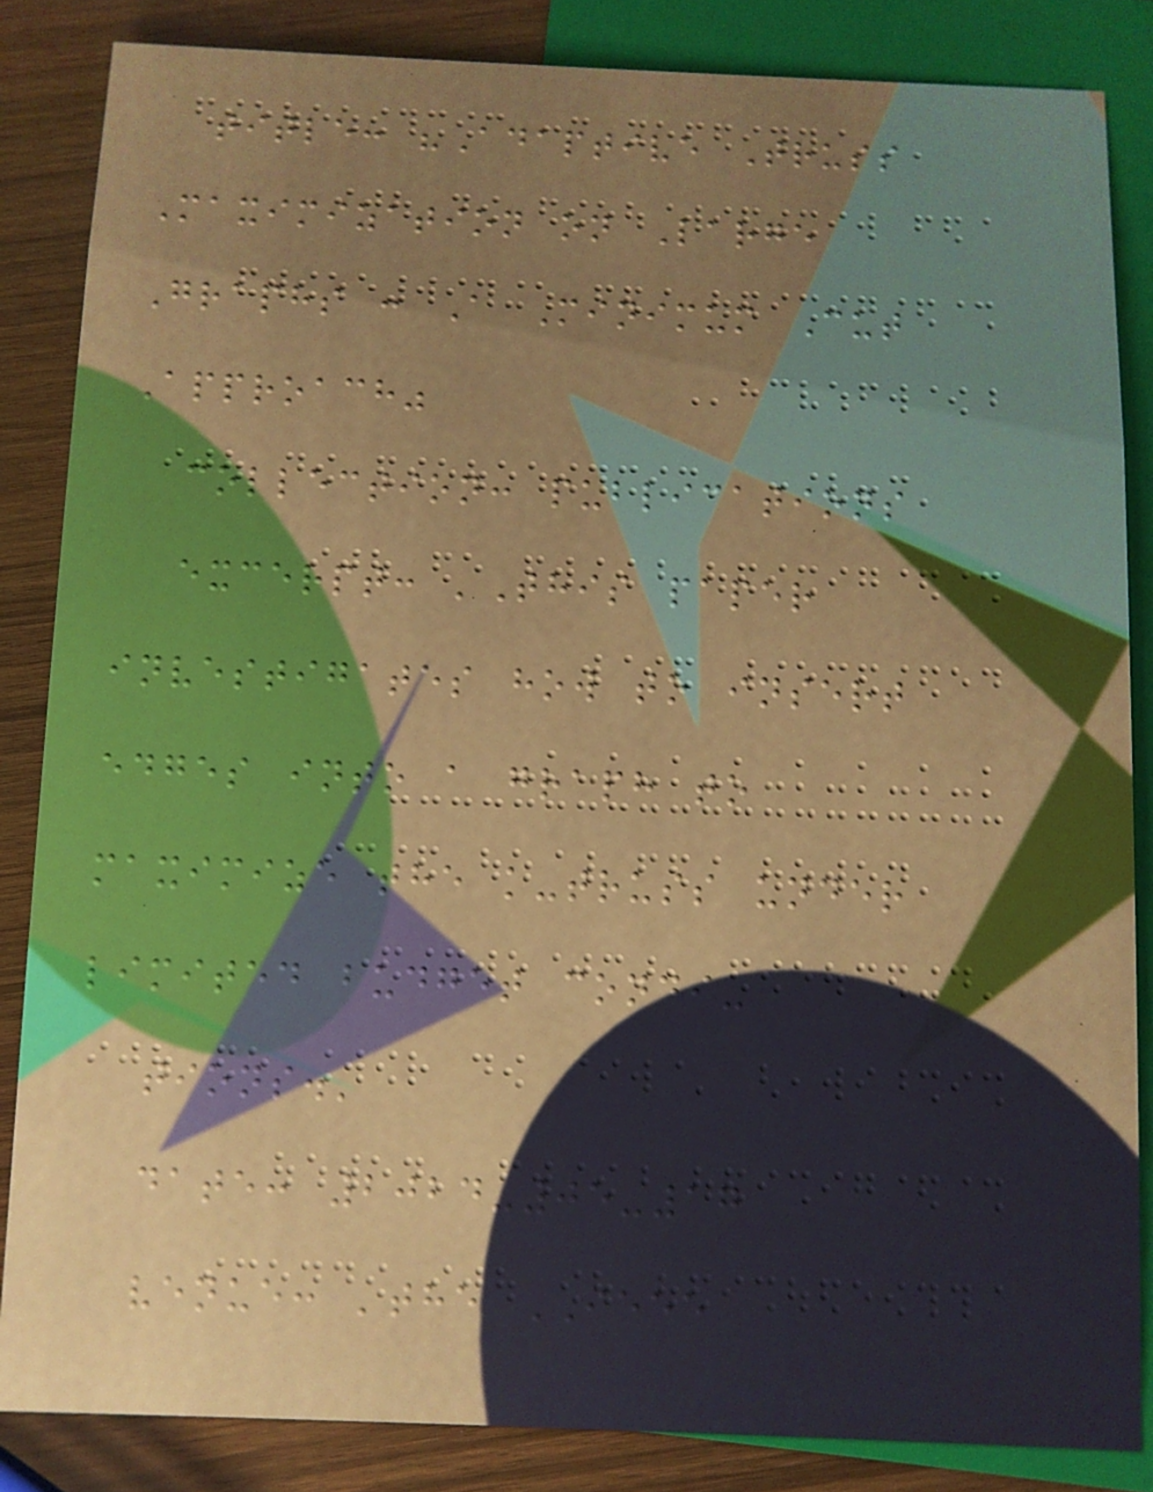title: "Adaptive Truss
Maximization on Large
Graphs : A Minimum Cut
Approach"
collection: publications
excerpt: 'This paper
investigates how to insert
edges into a graph to
maximize the k-truss under
limited budget condi-
tions.'
date: 2024-05-17
venue: 'the IEEE
